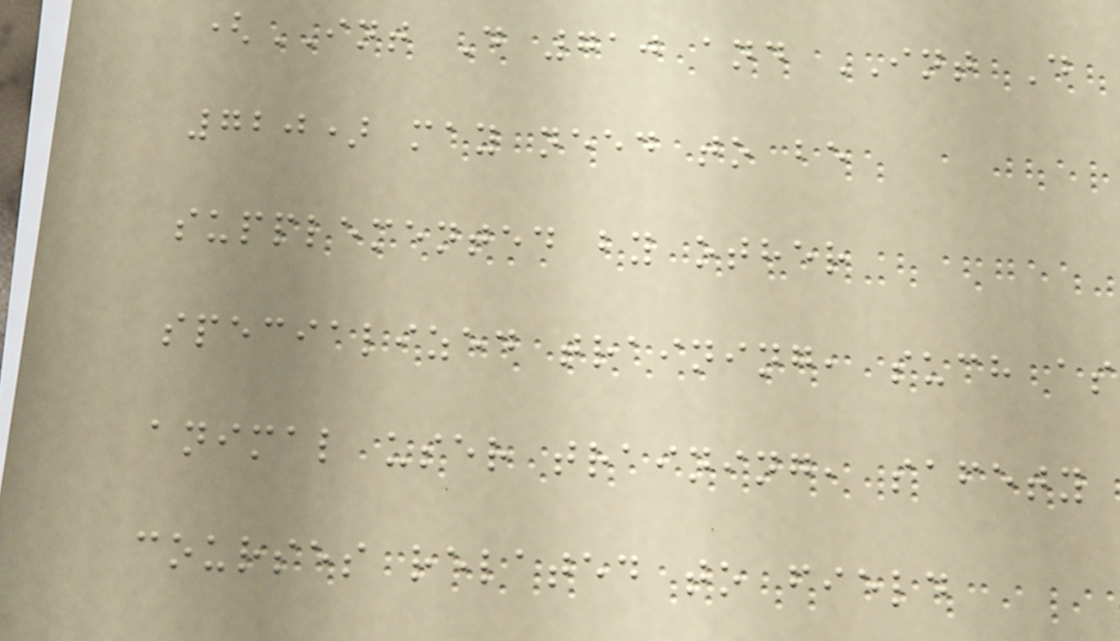(INT D 710 and INT D
720) may need to be
supplemented by other
specialized training, such as
animal user training, safety
courses related to field
